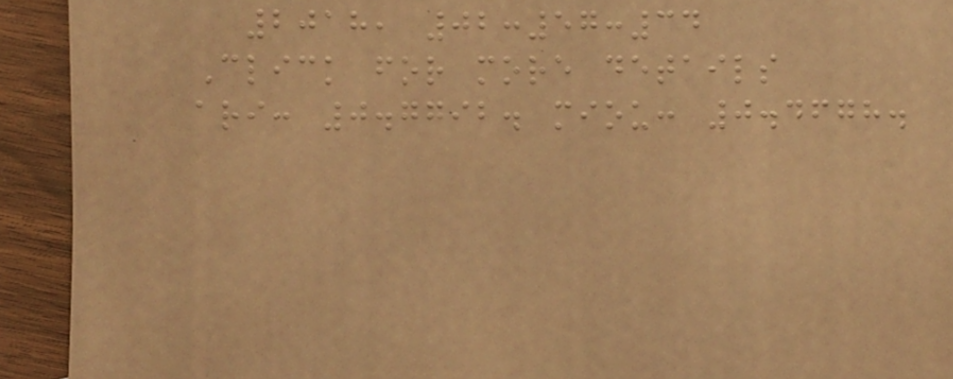2018, 02:57:34
Click for more details
ari: 0.7792. miou: 0.4678.
